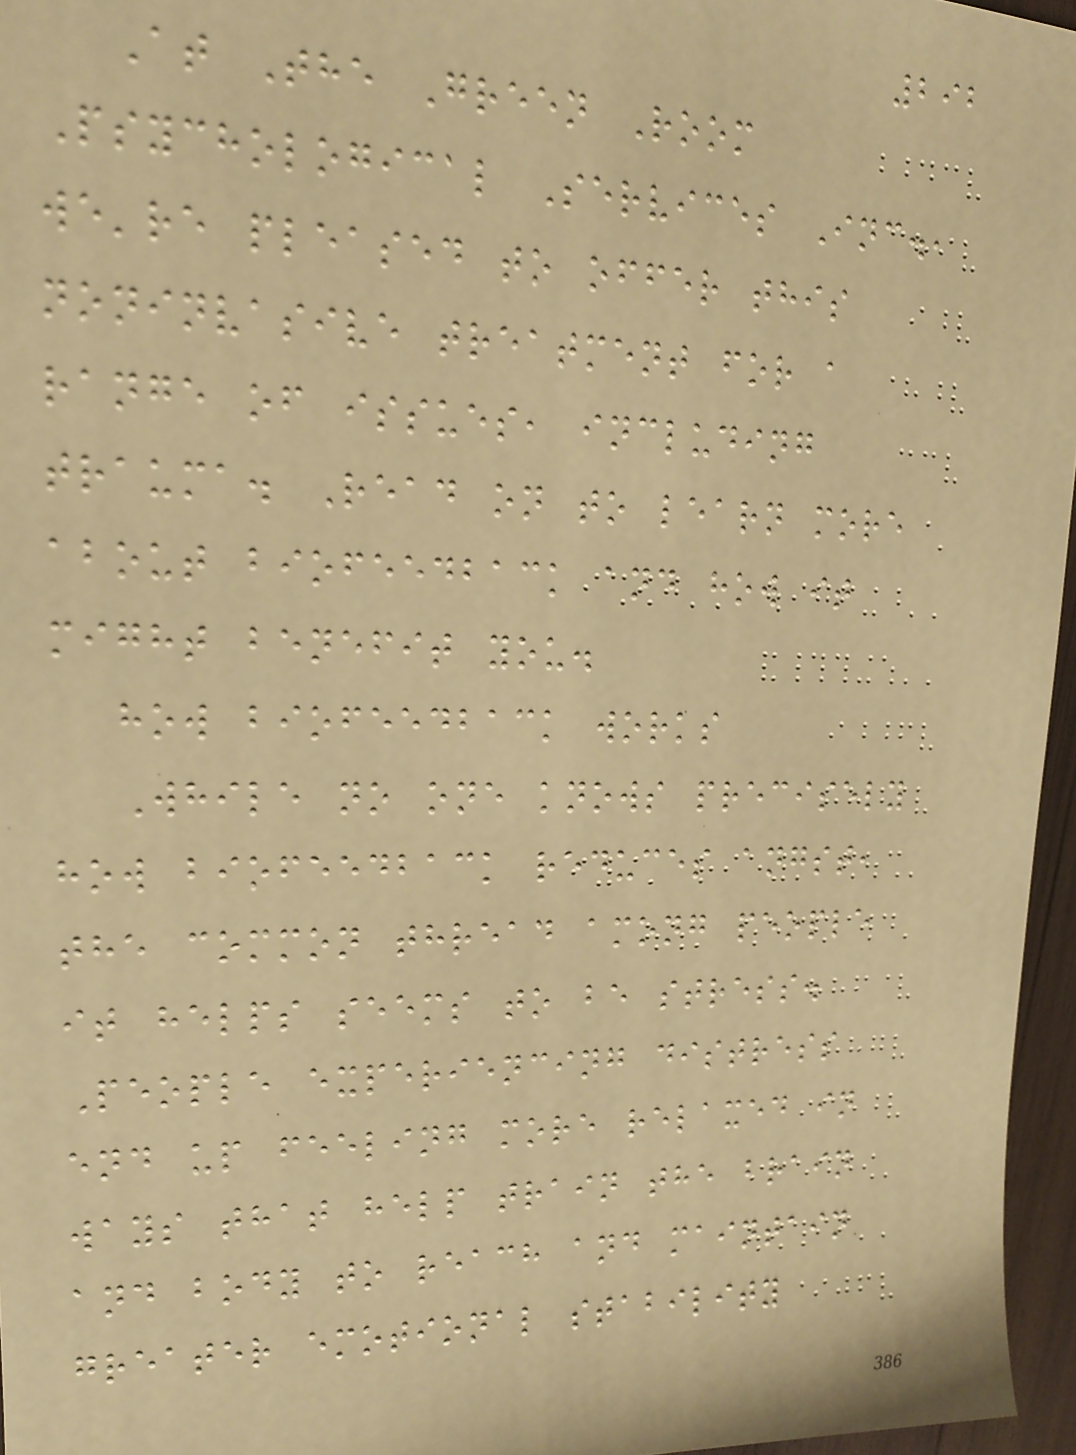292
At The Green Room
Psychological Services Inc.,
we're pleased to offer this
noninvasive treatment for a
range of issues, including
trauma. Read on to learn more
about biofeedback and how it
might benefit you.
how biofeedback works
While no one knows precisely
how biofeedback reduces angst,
the common thread among people
it helps seems to be stress.
People experiencing distress
end up feeling more relaxed in
ways that help train the brain
and body to reach and maintain
greater emotional stability
